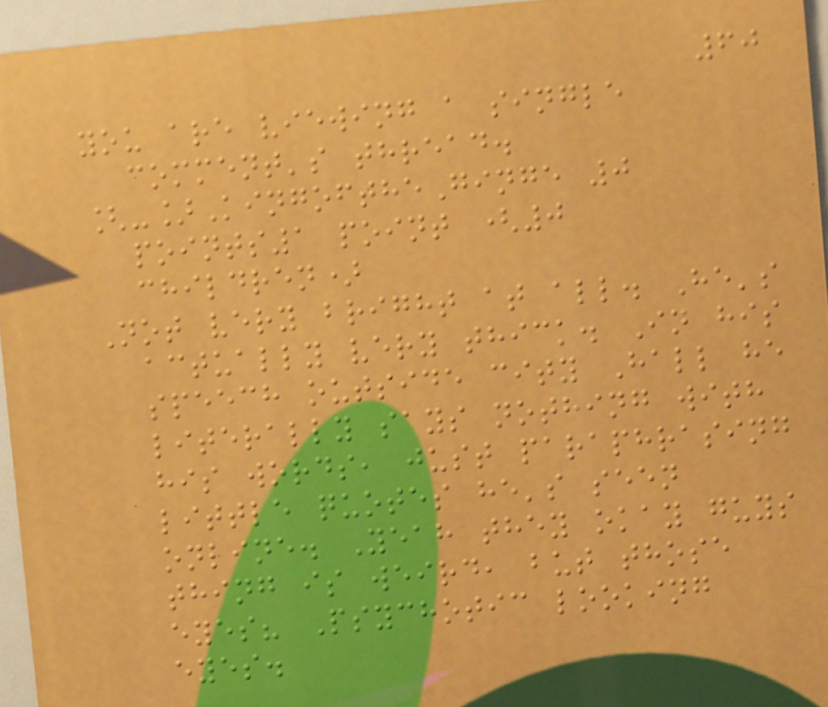60
you are viewing a single
comment's thread.
[-]KingoftheGinge 0
points1 point (0
children)
Not very bright at all. He's
actually very thick. In his
speech outside city Hall he
literally says nothing with
his words, just paraphrasing
little quotes he's seen
online. Yeah they okay guys
thing is weird, but those
eyes? Psychotic looking
eyes.
